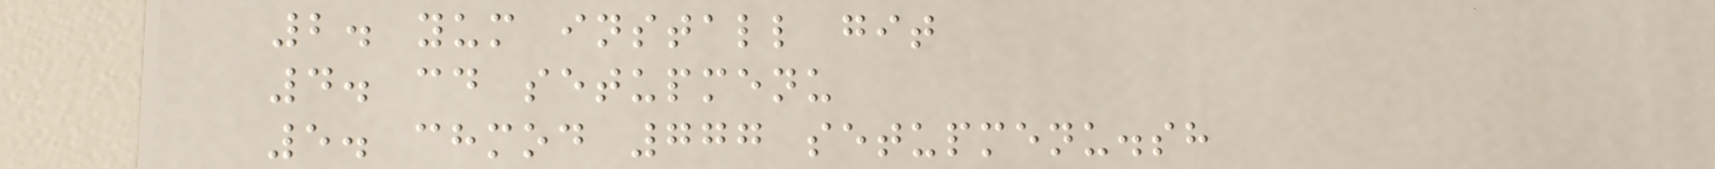2. yum install git
4. cd setupmenu
5. chmod 777 setupmenu.sh
